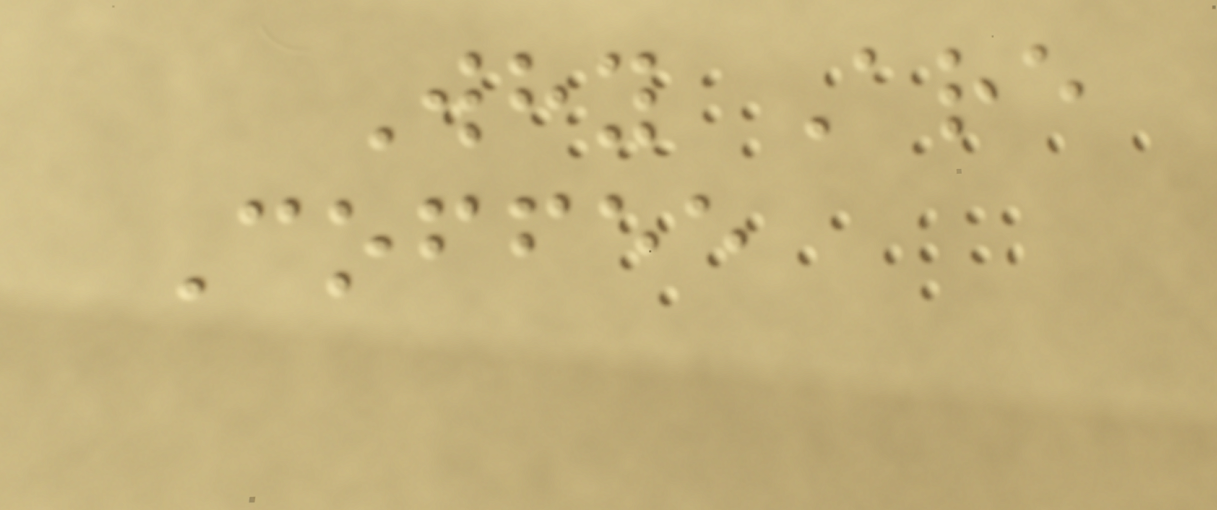Why Are
Coffee
